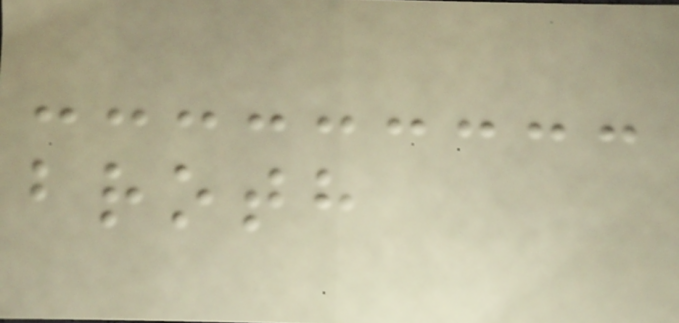broth
